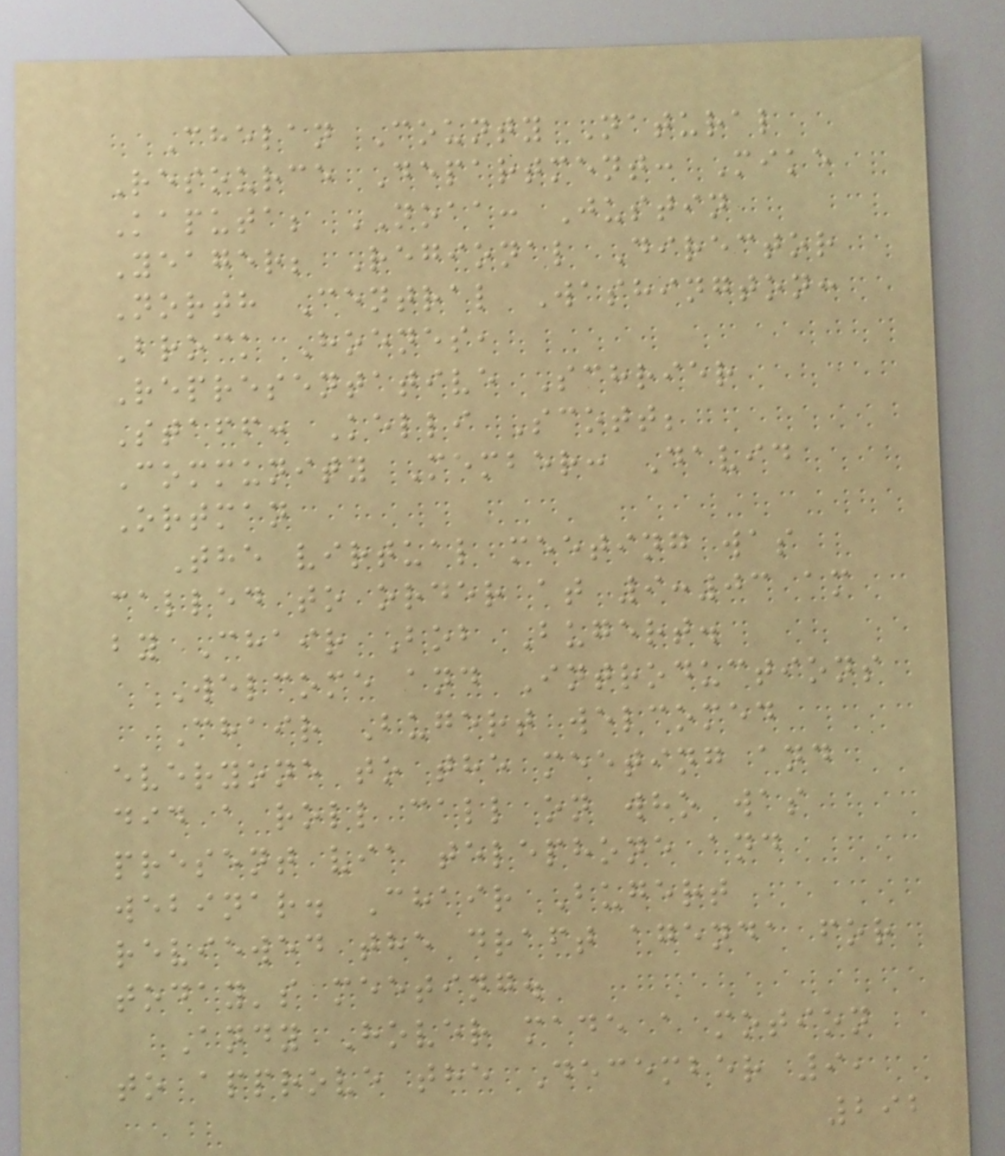Chelan County Natural
Resource Department: Mike
Kaputa; NOAA: Justin
Yeager; Regional Director
North Central Washington:
Brock Hoenes,
Representative Schrier
Staff: Kelli Scott;
Community Member: David
Ortman
The virtual meeting was
called to order at 9:03 am
by Chair Bob Bugert.
Welcome and Introductions
Chair Bugert welcomed
everyone to the meeting and
did a roll call on who was
present via telephone and
webinar. Chair Bugert
reviewed the draft agenda for
today's meeting.
Andy Hover made a motion
to approve the December 9,
292
